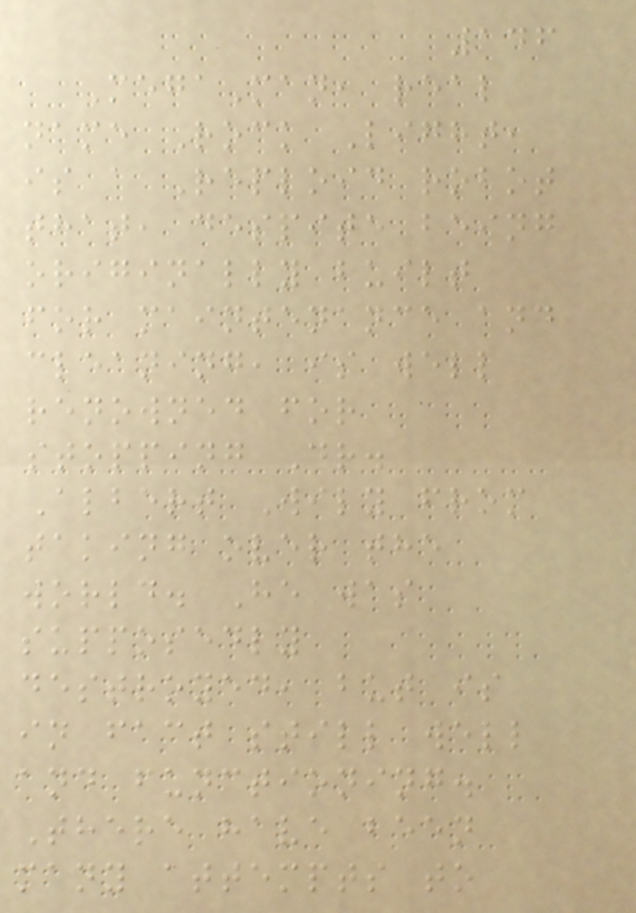146
MegaMan, real
name Rock Light,
is a Reploid robot
that, despite being
originally built
for maintenance and
cleaning, is well
renowned for
stopping Dr.
Albert Wily from
taking over the
world. He was
supposedly
destroyed, but is
in fact still well
and functioning.
There have been
many attempts to
